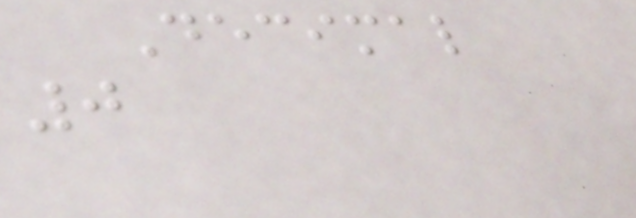Decimal
0
